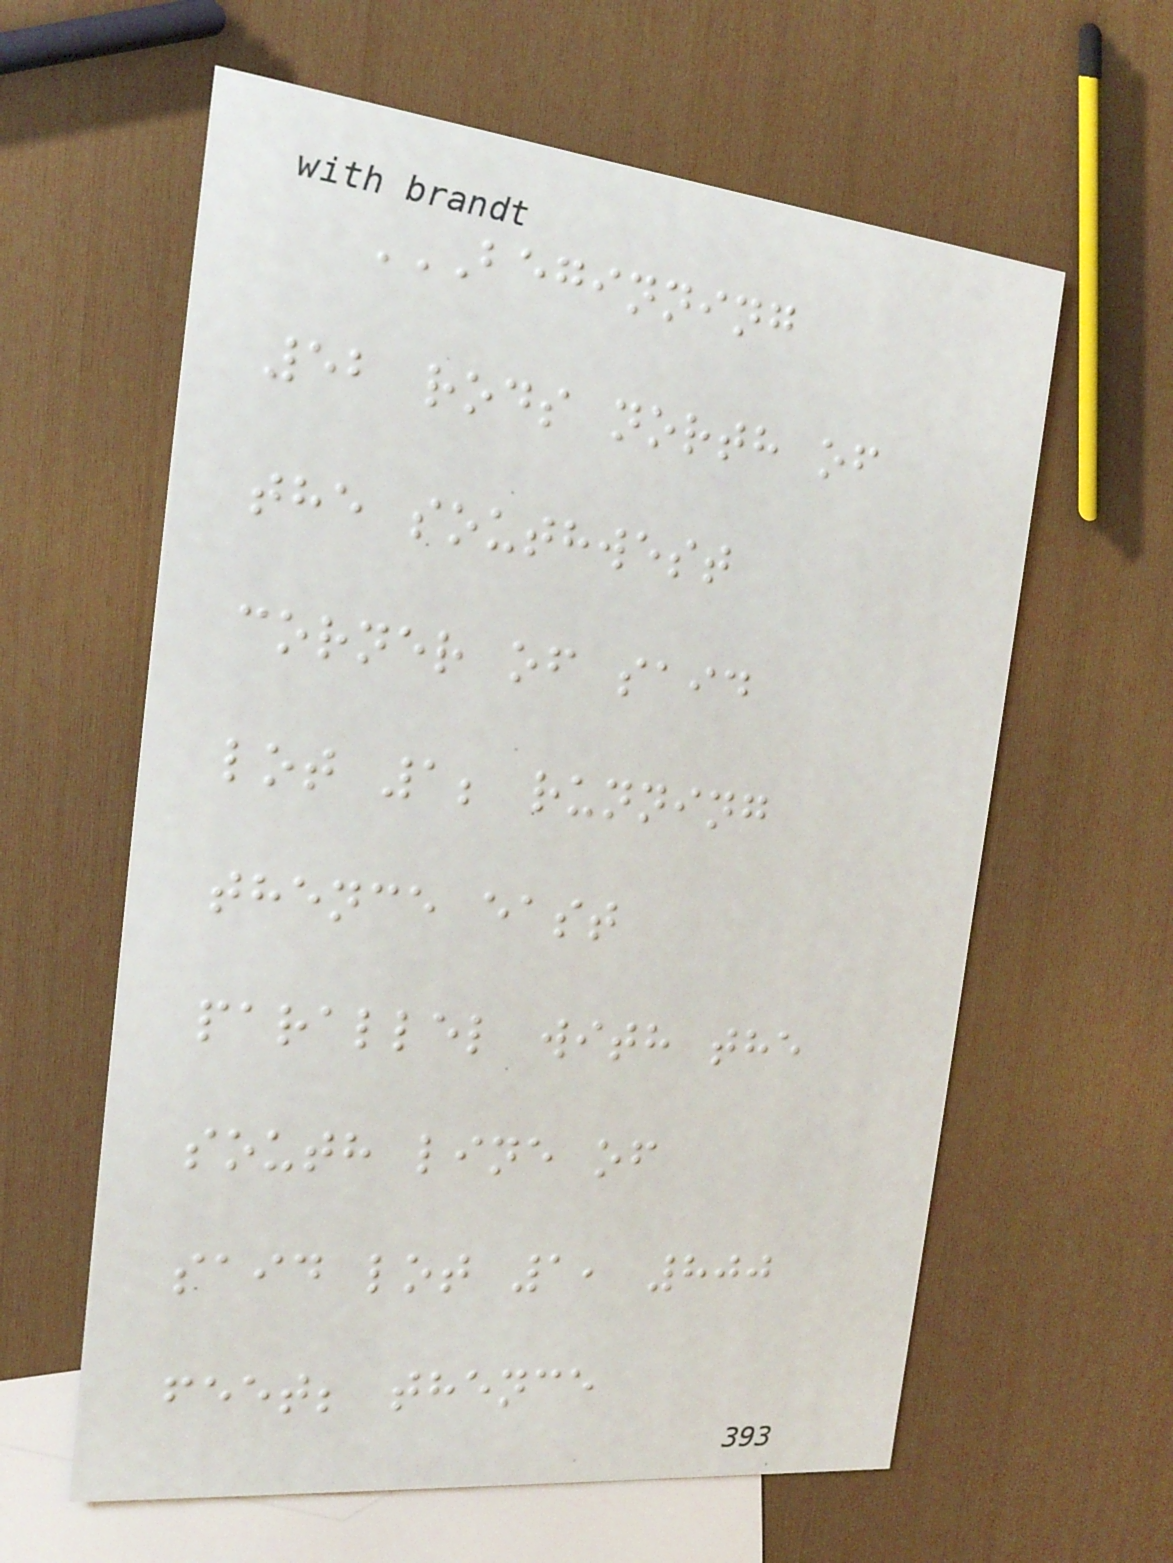BEGINNING
52 RODS NORTH OF
THE SOUTHWEST
CORNER OF SAID
LOT 1; RUNNING
THENCE EAST
PARALLEL WITH THE
SOUTH LINE OF
SAID LOT 1, 800
FEET; THENCE
